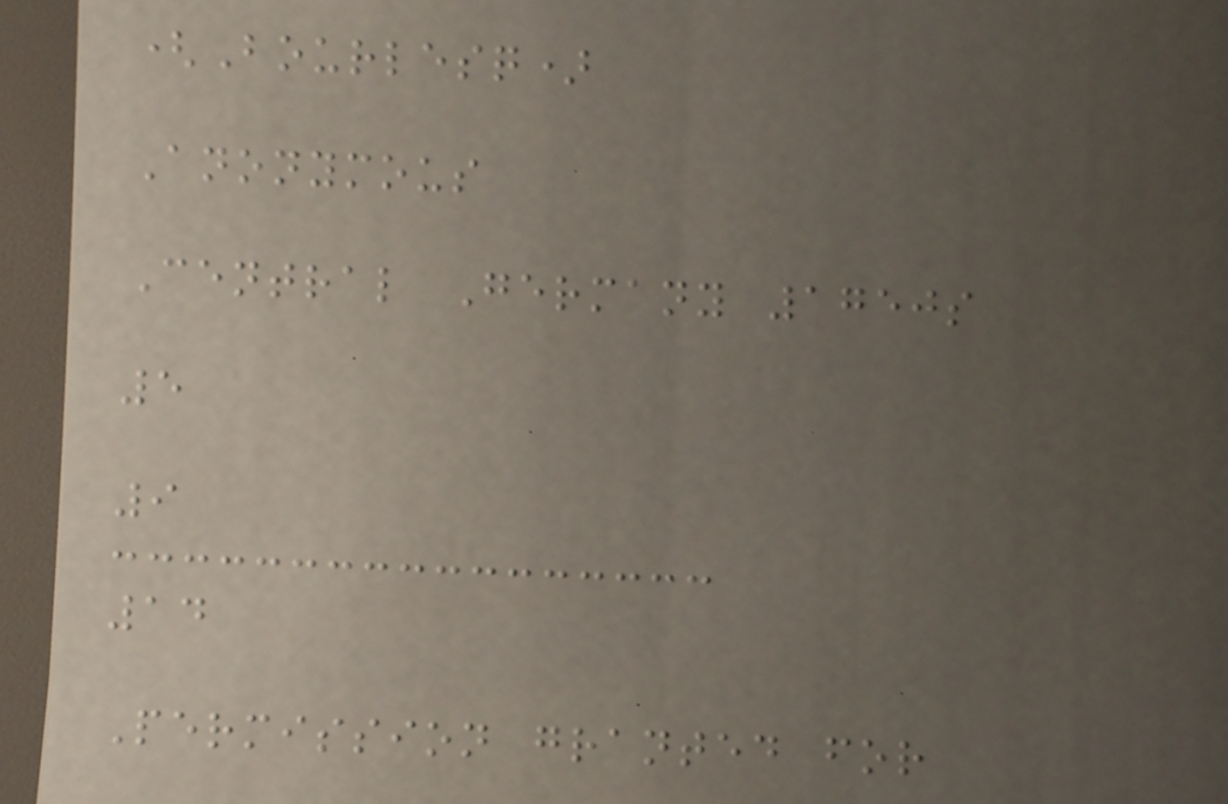(Bourlesq)
Anonymous
Central Germany 1750s
5
9
14
Permission granted for
